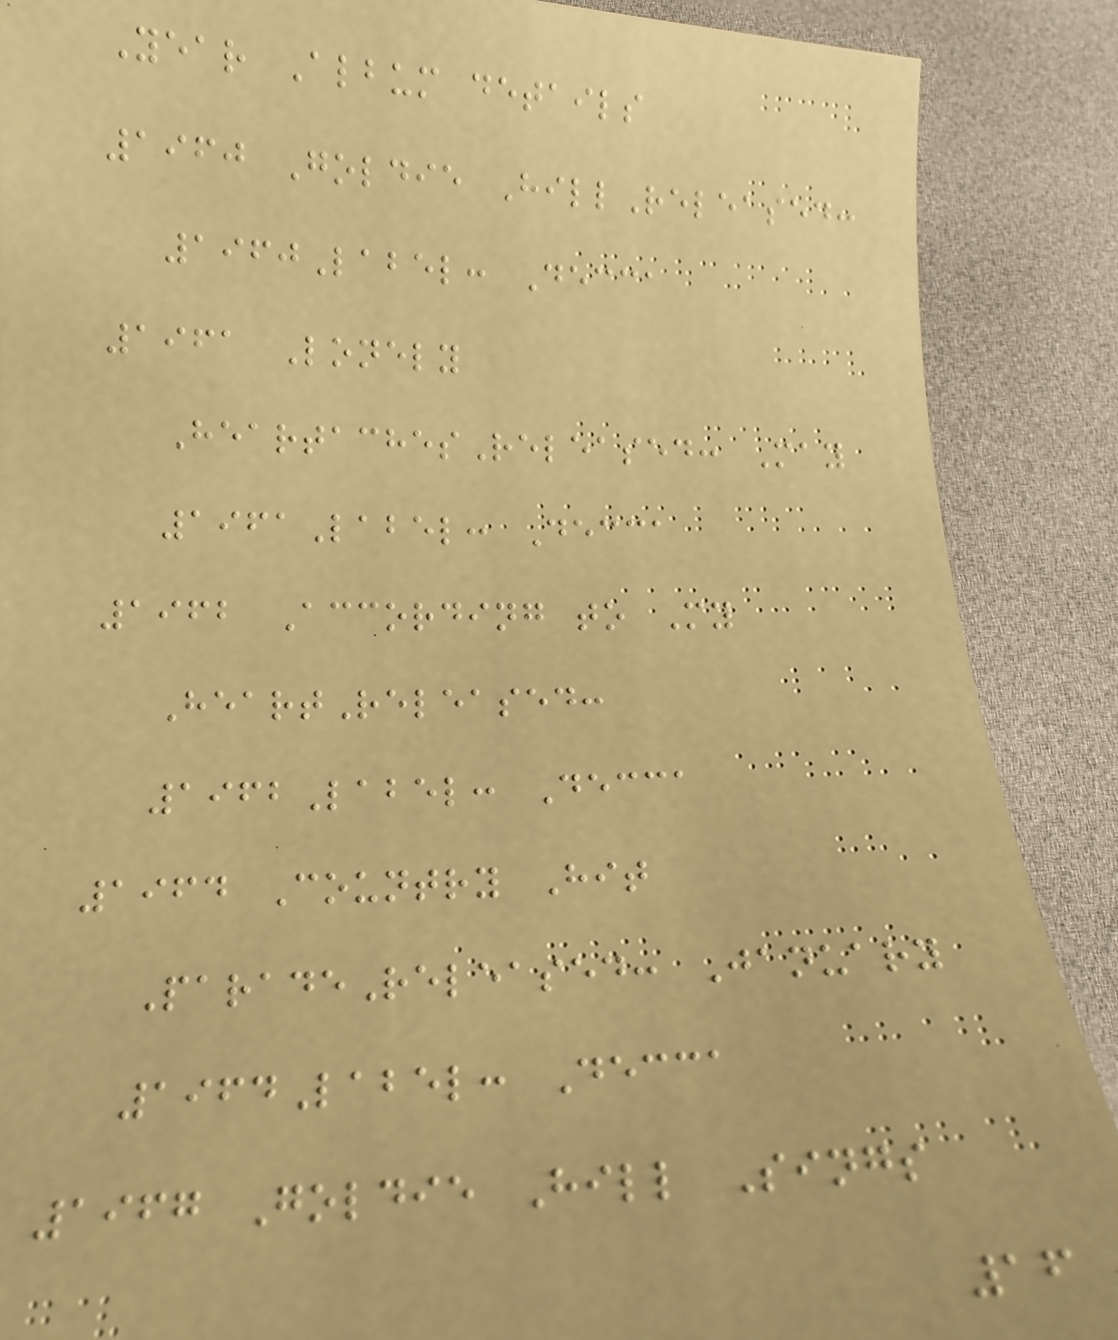Year Album details
1960 Goldie HillReleased:
1960Label: Decca
1961 Lonely
HeartachesReleased: May
1961Label: Decca
1962 According to My
HeartReleased:
1962Label: Decca
1964 Country Hit
ParadeReleased: January
1964Label: Decca
1967 Goldie Hill Sings
16
